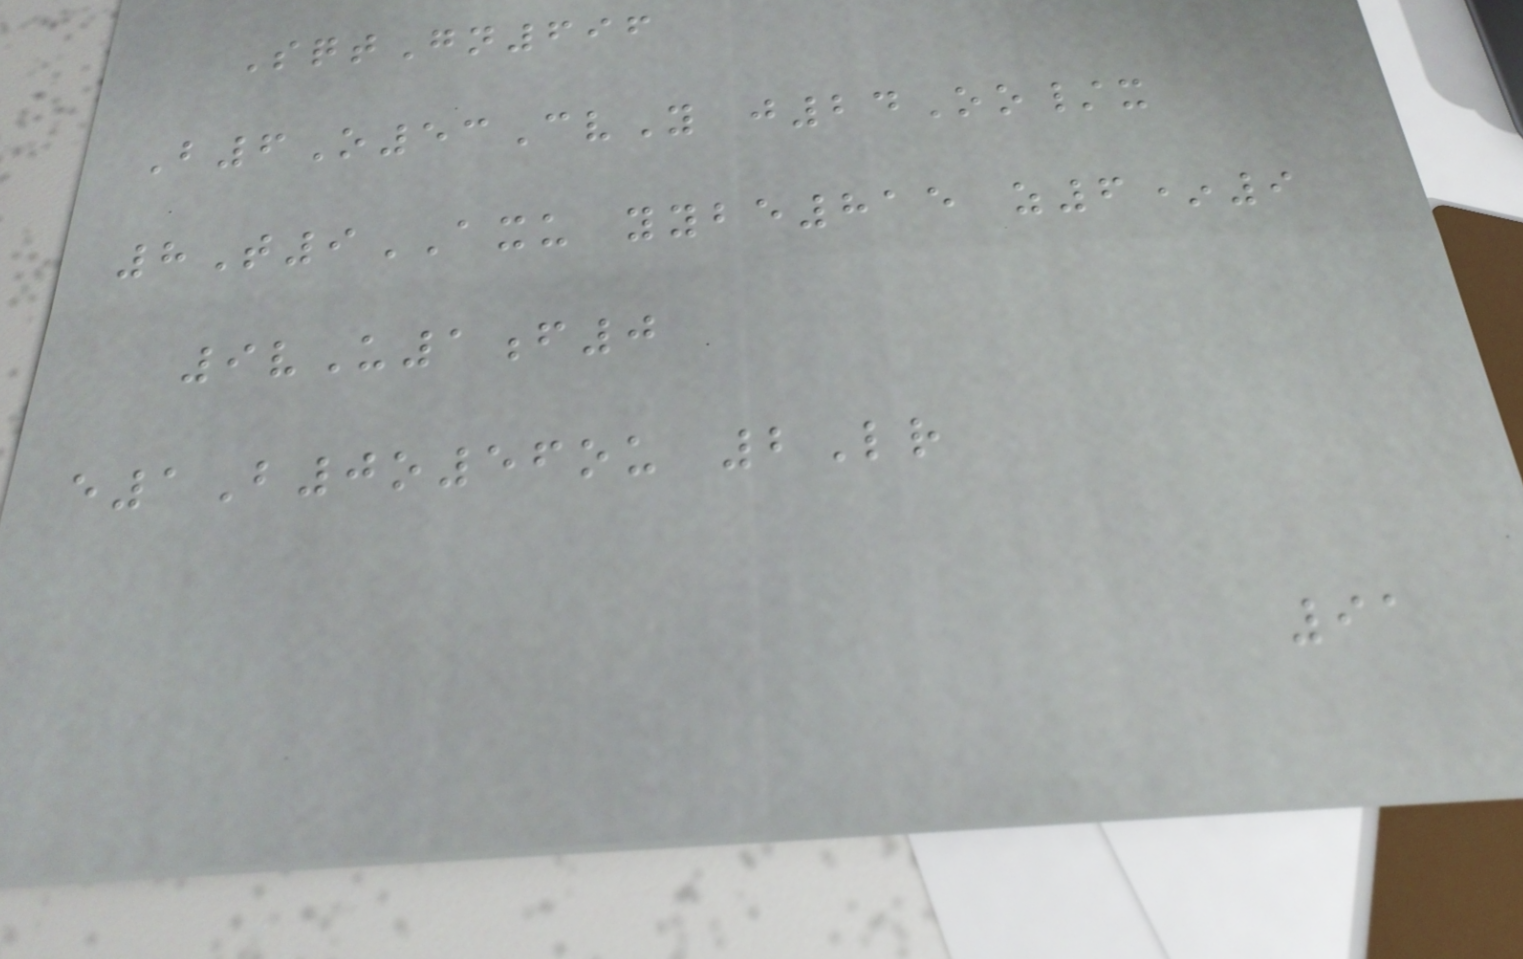SqtGn696
B6O53CvY j24Oo/x
8T9AXU yybe815 z6*9
9vU1f0
e1B0o56ou 2Lr
91
